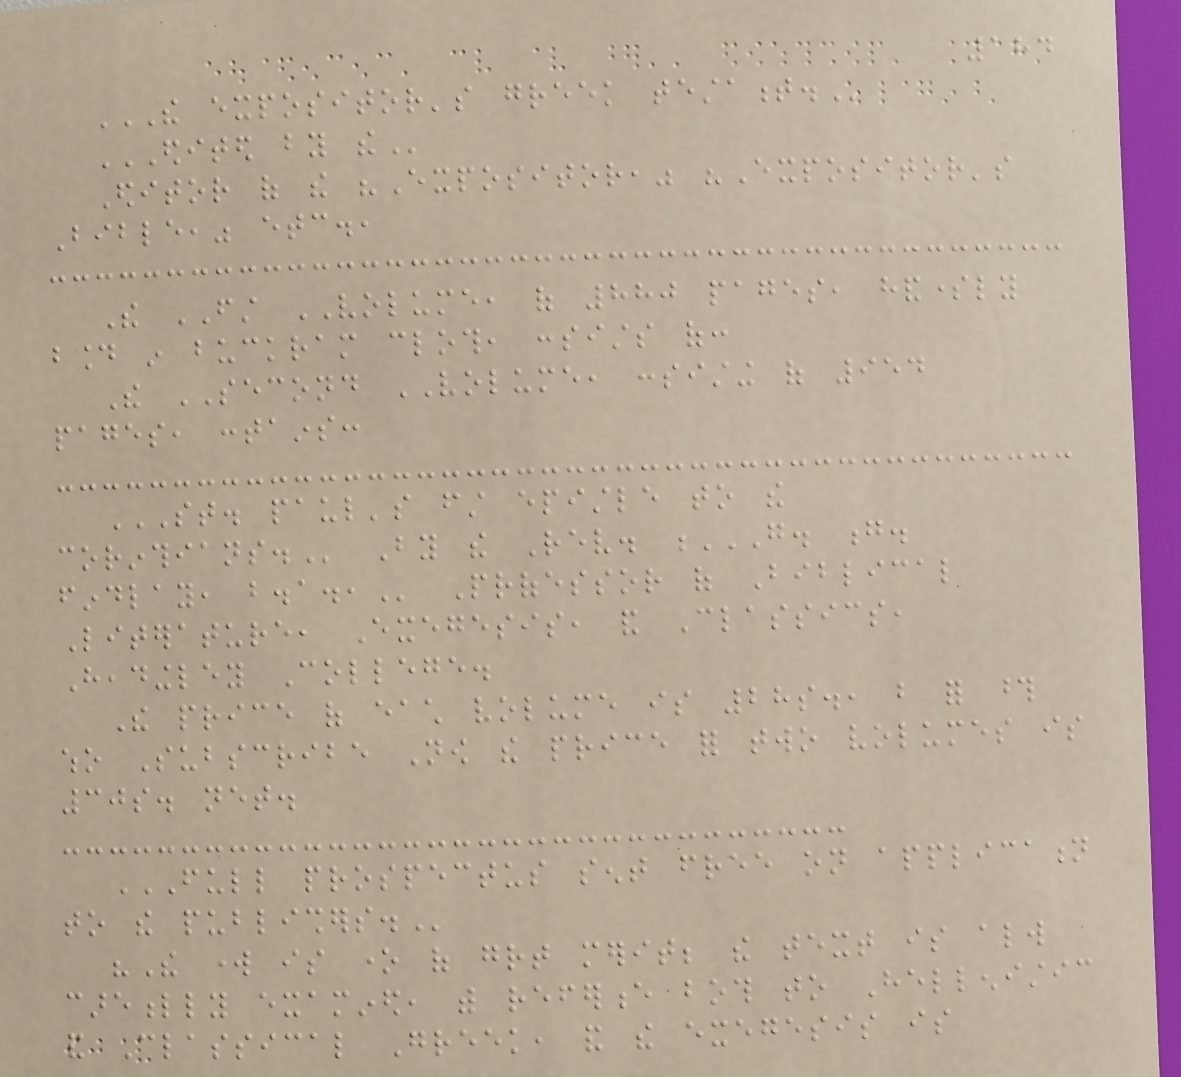184
THE EXPOSITOR'S GREEK TESTAMENT.
EDITED BY THE
Editor of the "Expositor," "Expositor's
Bible," etc.,
The FIRST VOLUME, of 880 pages, handsomely
bound in buckram cloth, consists of:
The SECOND VOLUME, consisting of 954
pages, contains:
ST. PAUL'S FIRST EPISTLE TO THE
CORINTHIANS. By the Rev. G. G.
FINDLAY, B.A., Professor of Biblical
Literature, Exegesis, and Classics,
Headingley College.
The price of each volume is 28s., but for those
who Subscribe Now the price for two volumes is
30s. net.
FULL PROSPECTUS SENT FREE ON APPLICATION
TO THE PUBLISHERS.
"The work is one of great merit; the text is always
carefully examined, with reference both to Hellenistic
and Classical Greek, and the exegesis is
